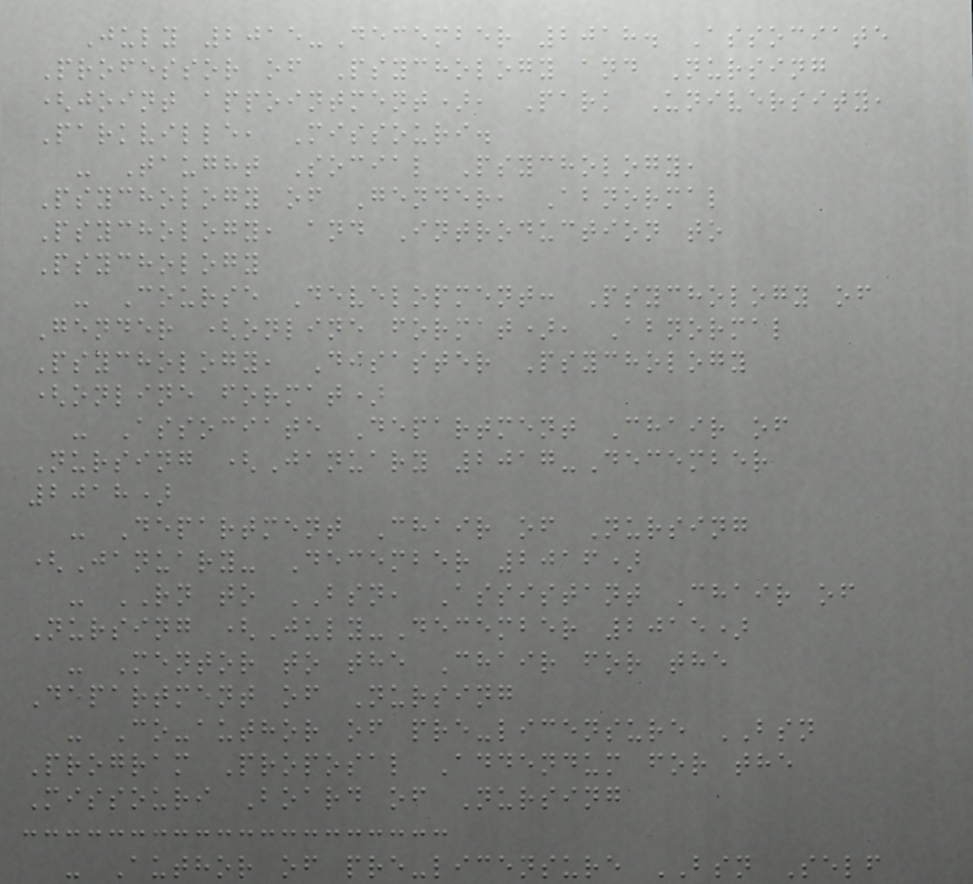July 2015-December 2018. Associate
Professor of Psychology and Nursing
(joint appointment), Park University,
Parkville, Missouri.
- Taught Social Psychology,
Psychology of Gender, Abnormal
Psychology, and Introduction to
Psychology
- Course Development: Psychology of
Gender (online format), Abnormal
Psychology, Disaster Psychology
(online format)
- Associate Department Chair of
Nursing (January 2017-December
2018)
- Department Chair of Nursing
(January- December 2016)
- RN to BSN, Assistant Chair of
Nursing (July-December 2015)
- Mentor to the Chair for the
Department of Nursing
- Co-author of pre-licensure BSN
Program Proposal Addendum for the
Missouri Board of Nursing
- Author of pre-licensure BSN Self
